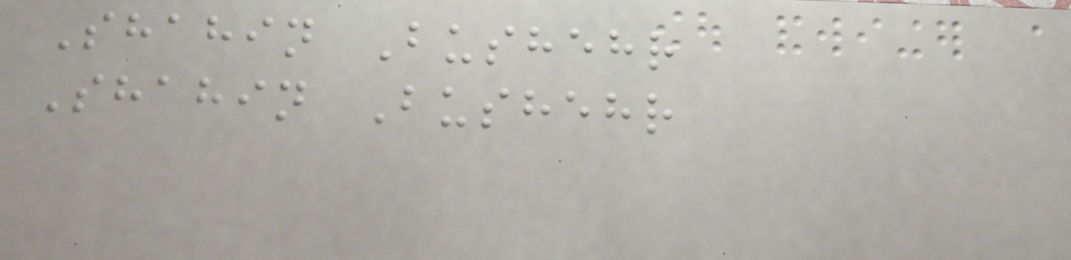Shahin Bushehr
Shahin Bushehr
